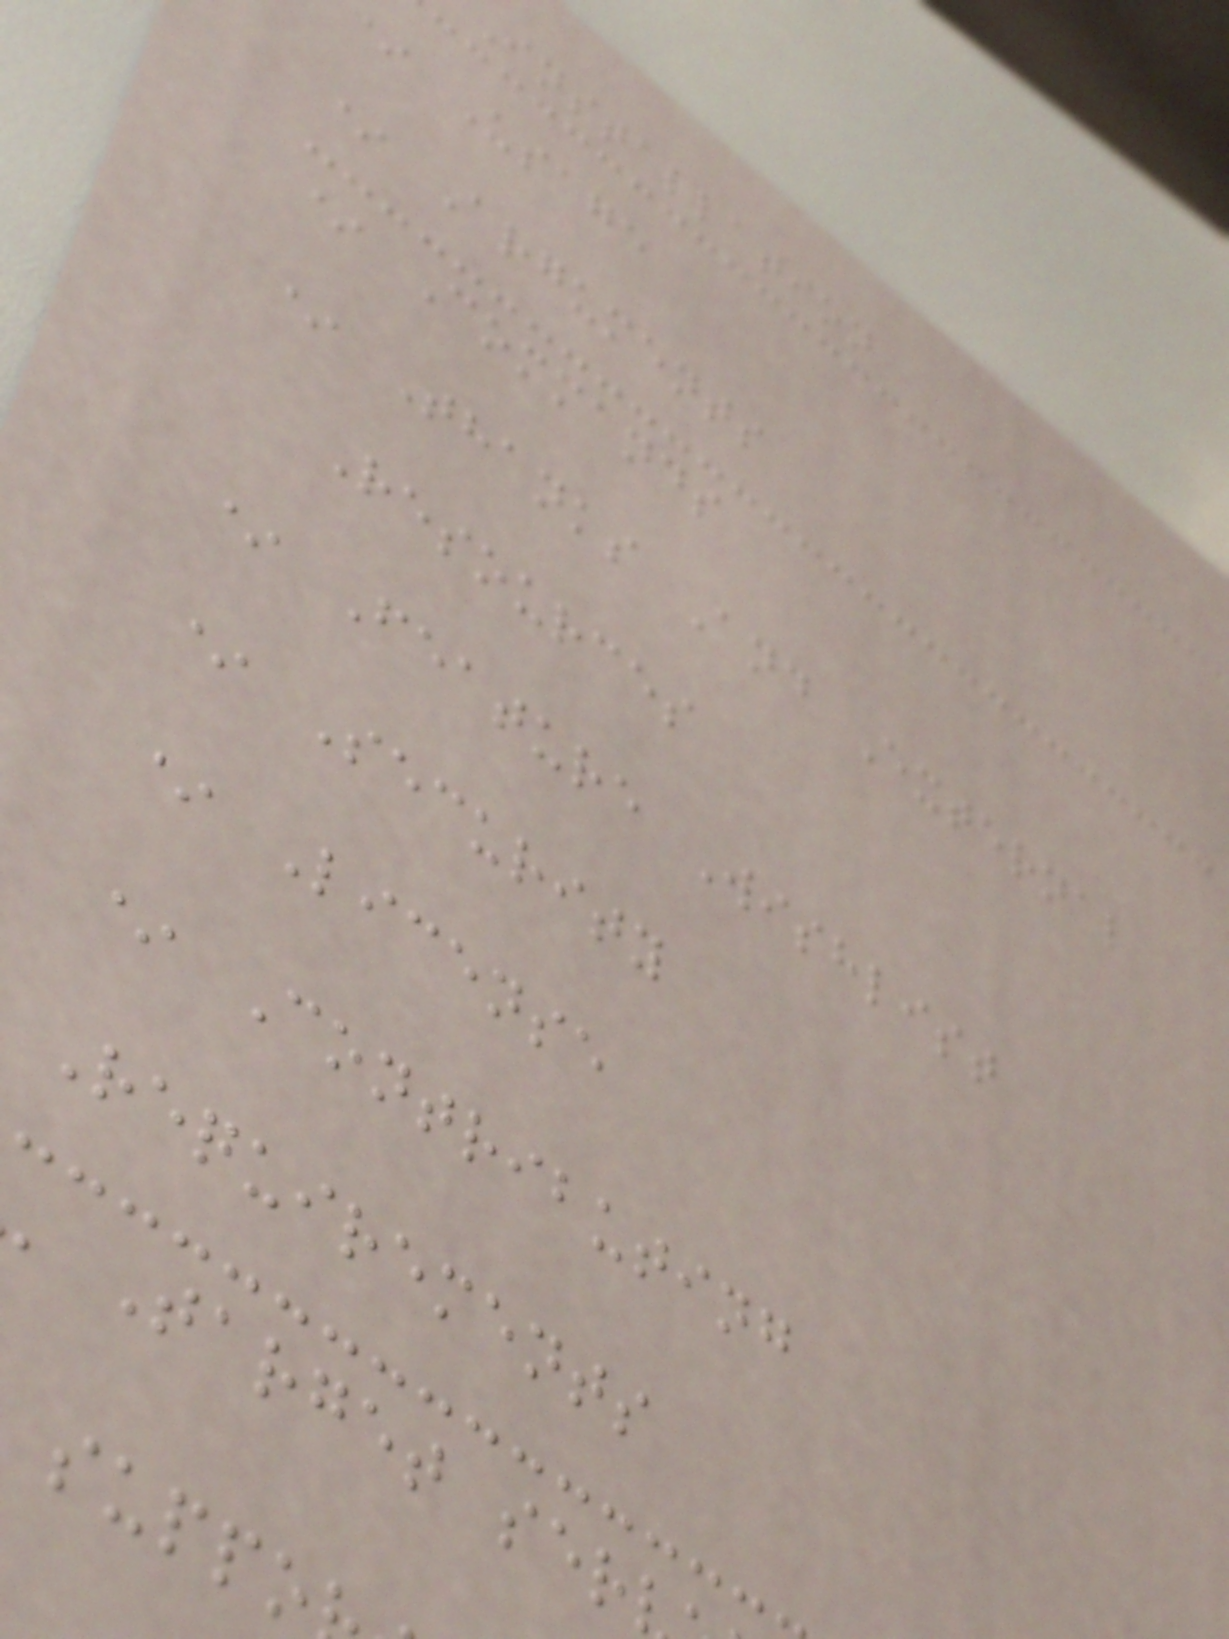installation
Usage
* Arguments
* Commands
* Thanks And External
Resources
* Feature Wishlist
* Security
* License
* Contributing
Requirements
Target ser
suppo
